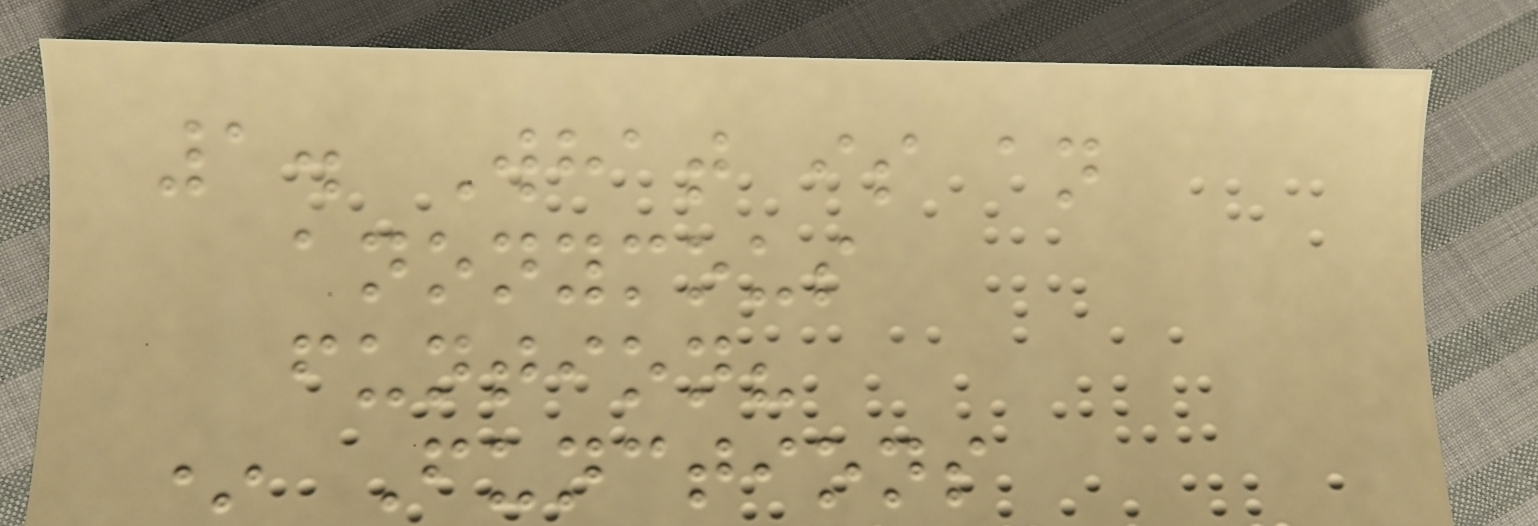1. What is an
anonymous
funtion?
* Functions
